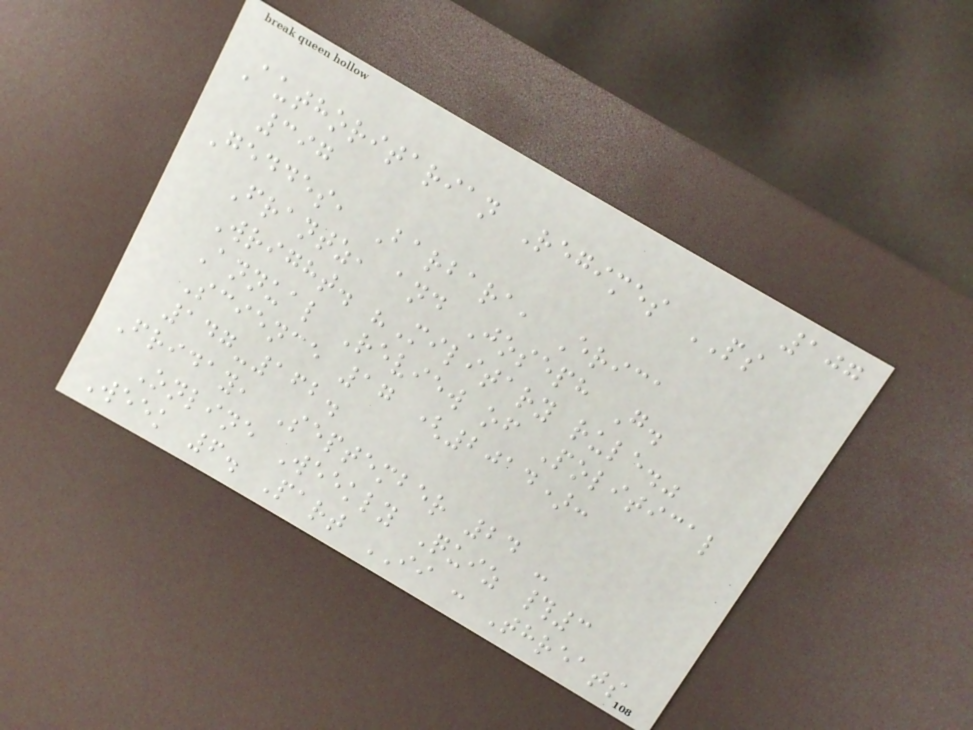107
Authoritarian Regimes PS
397
Geddes, Barbara, Erica
Frantz, and Joseph G.
Wright. "Military rule."
Annual Review of Political
Science 17 (2014):
147-162.
Friday, September 24 -
Online Weekly Quiz #3
Week 6. Part II : Threats
